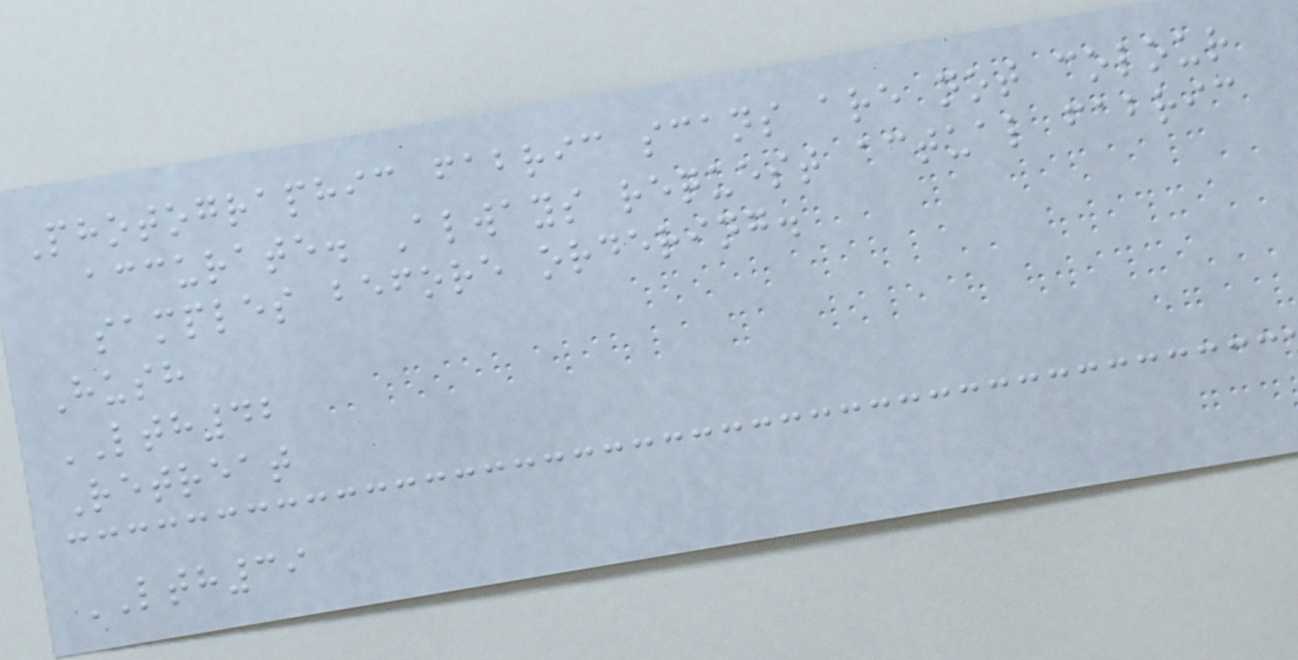Photographic fabric scans are not colour
accurate. Always request actual fabric
samples before ordering.
Hush
LTH42
Retreat
LTH39
